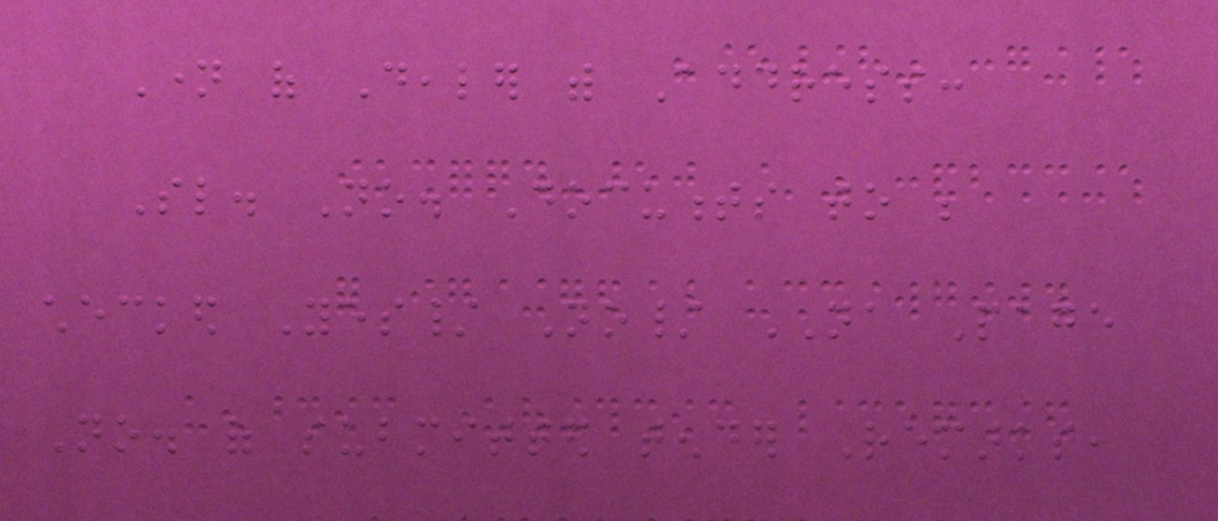Name of Dealer with Address:
Sl. No. Documents to be
checked Yes/ No/ NA Page
No. of submitted tender Remarks,
